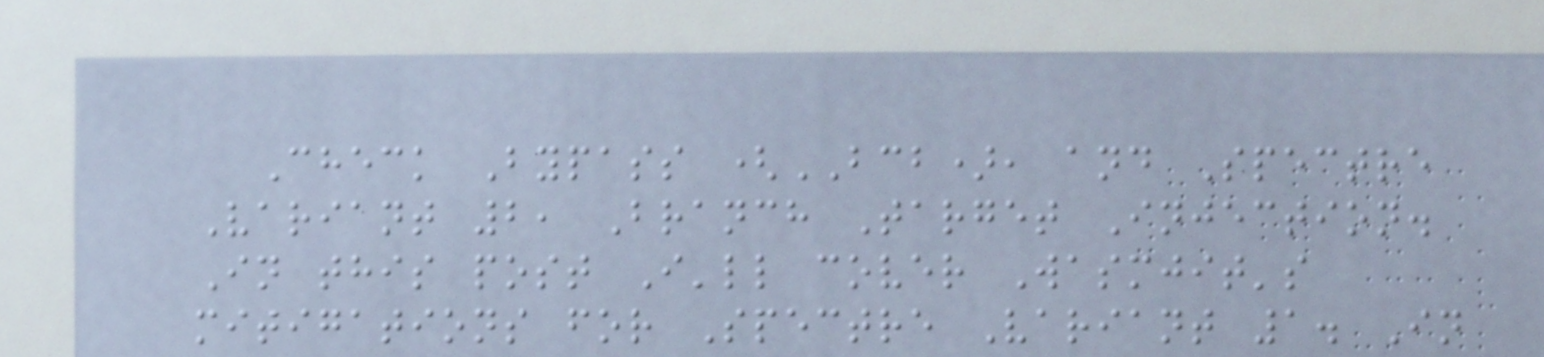Check Bypass (BCB), and Spectre
Variant 2, Branch Target Injection.
In this post I'll cover Wasmjit's
mitigations for Spectre Variant 1. In
